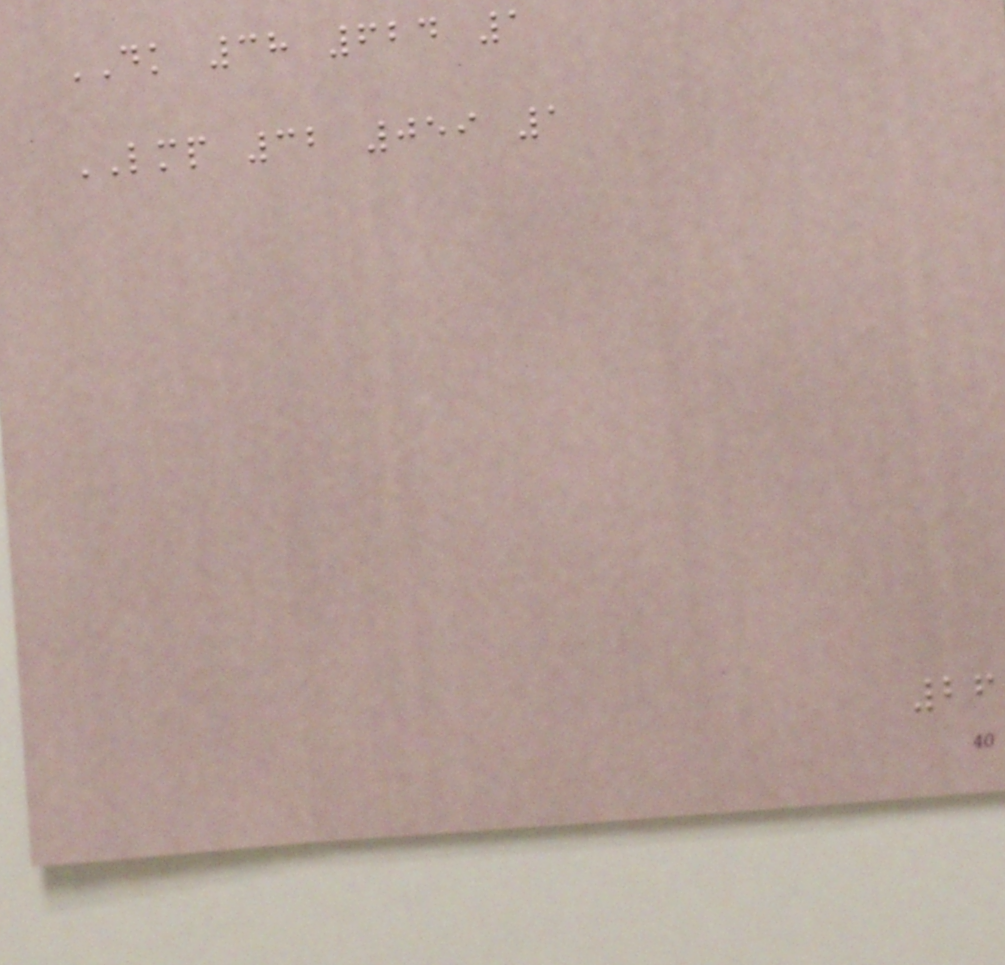DK 38 624 1
LMP 32 059 1
26
